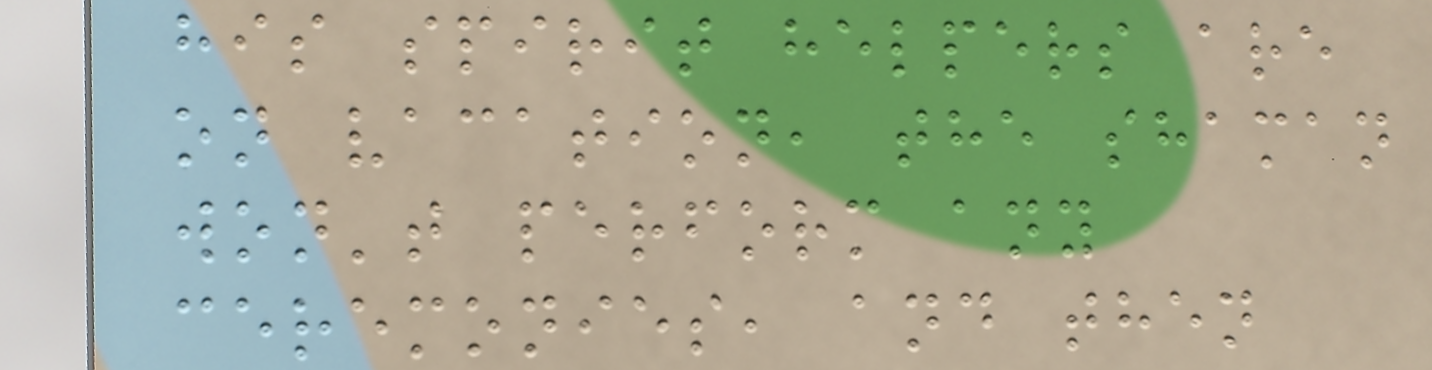his spirit helpers are
on vacation, the shaman
won't perform any
ceremonies, and then
